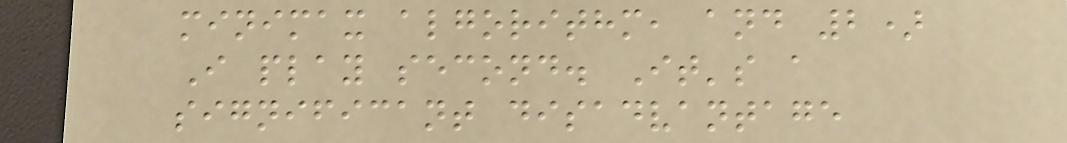minimax algorithm, and 2)
I play second. It's a
significant disadvantage
